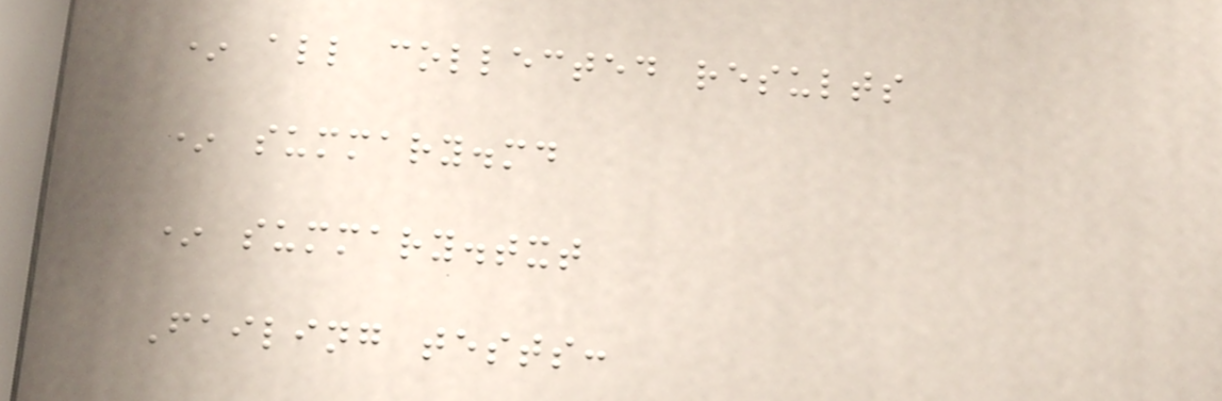* all collected results
* summary.md
* summary.txt
Failing tests:
